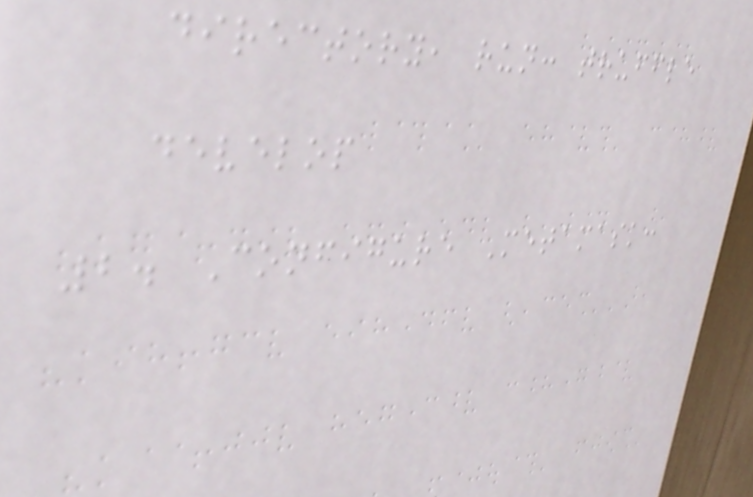directory, run: truffle
develop
2. Configure Metamask:
